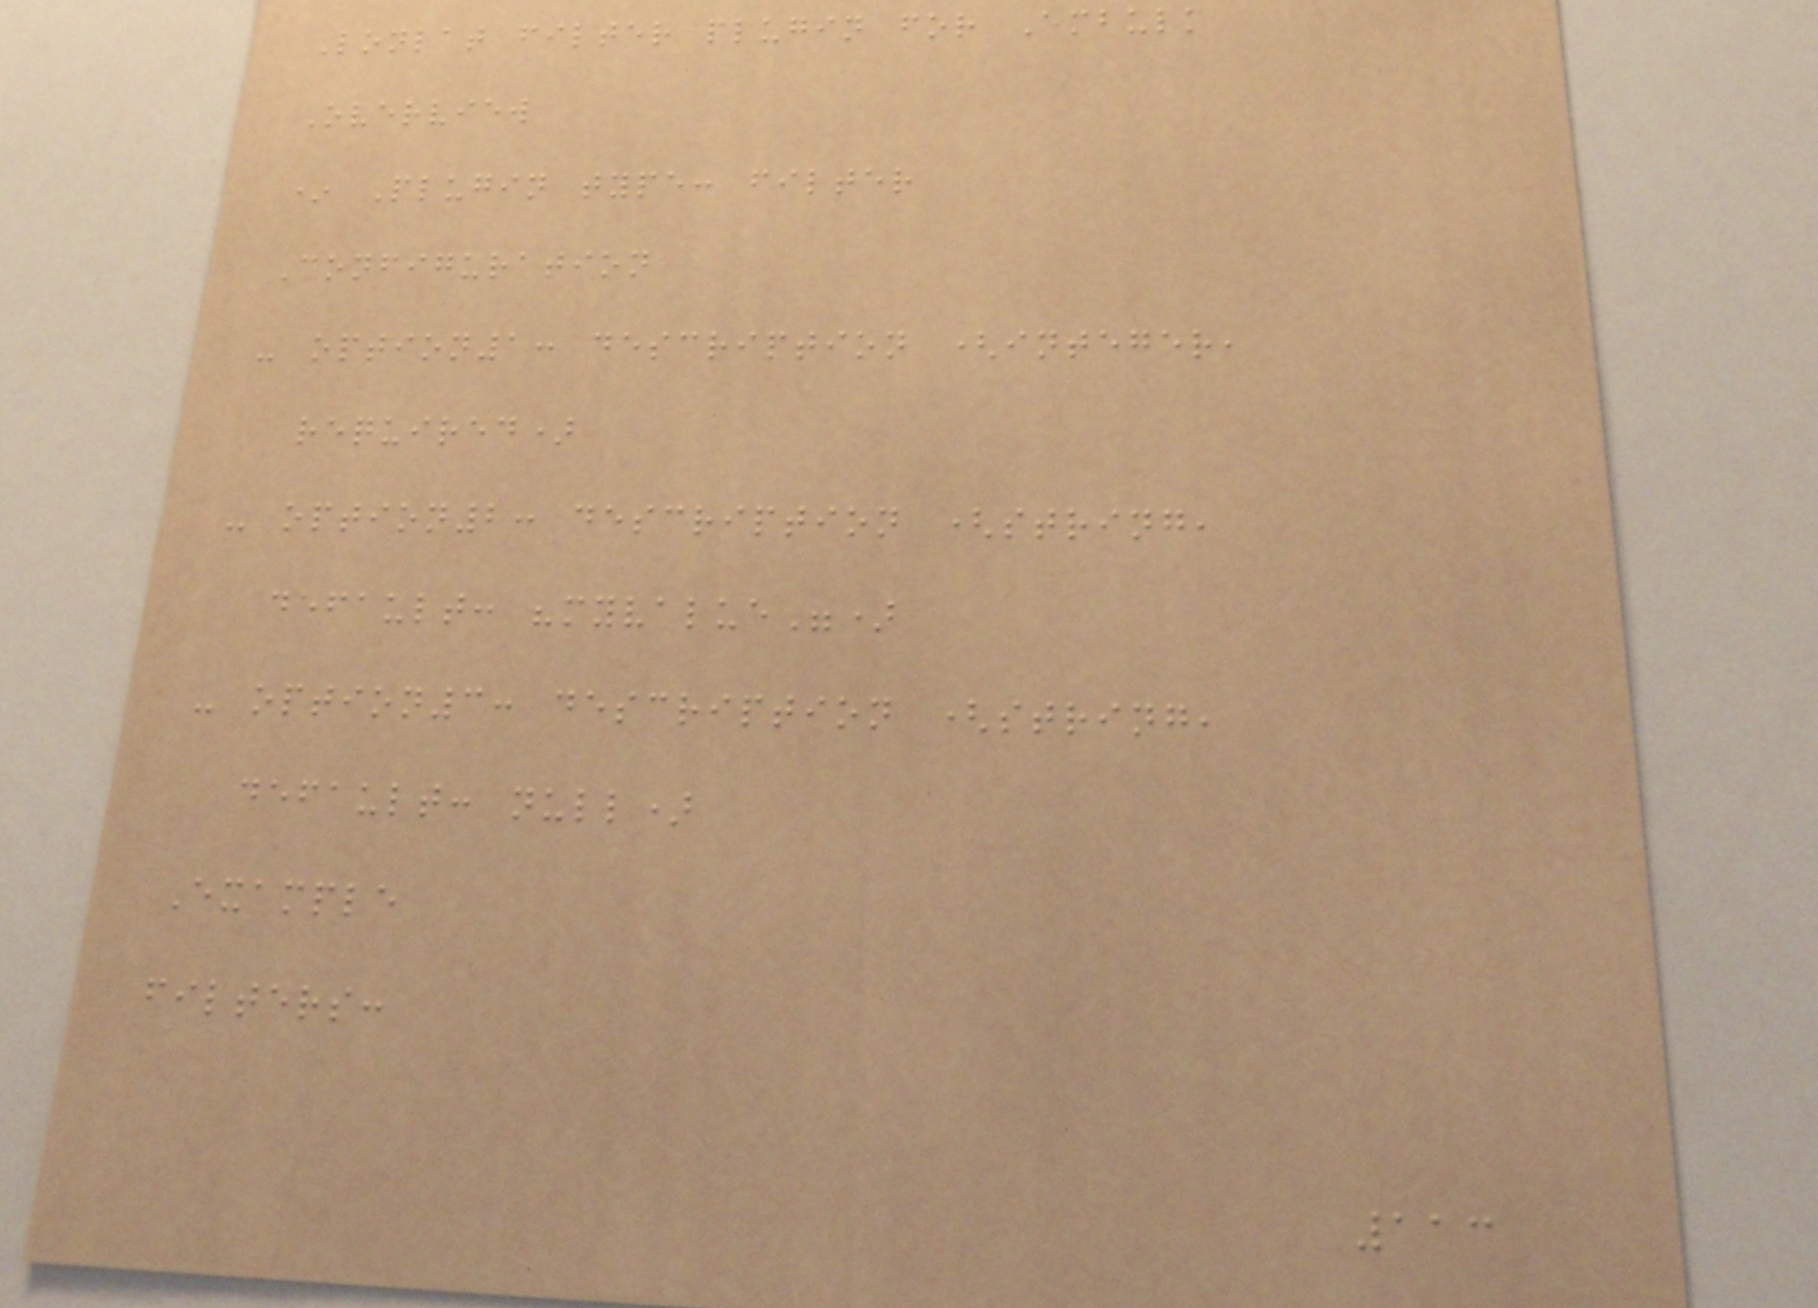Lonlat filter plugin for Embulk
Overview
* Plugin type: filter
Configuration
- option1: description (integer,
required)
- option2: description (string,
default: "myvalue")
- option3: description (string,
default: null)
Example
filters:
113
